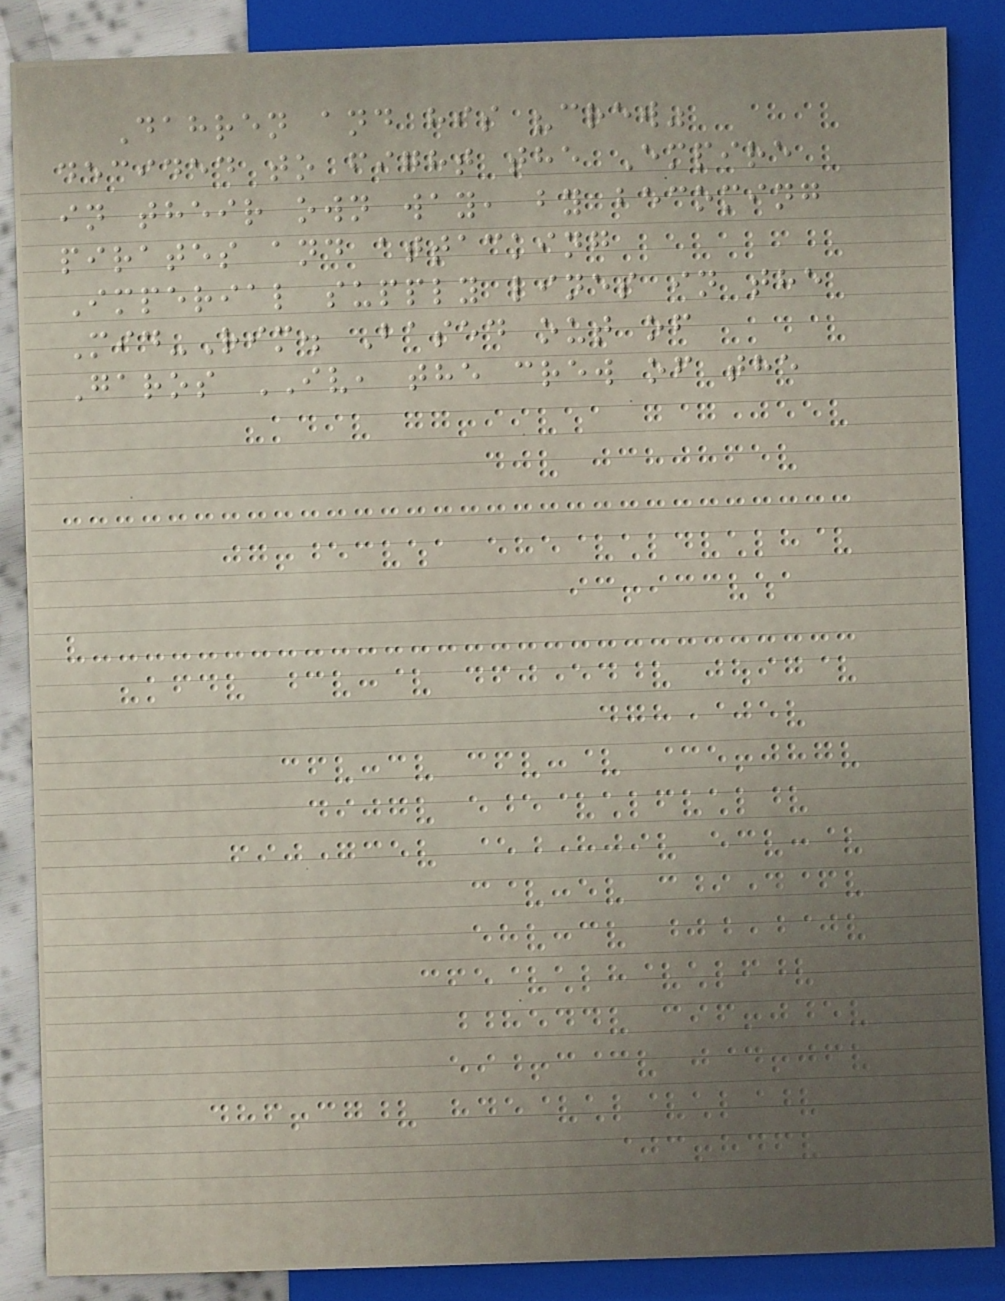Dahren and his "crew"
decided to fight the Empire
in their own way, by becoming
pirates and attacking
Imperial supply lines in the
Mid-Rim. Based out of
Garos IV, the crew of the
